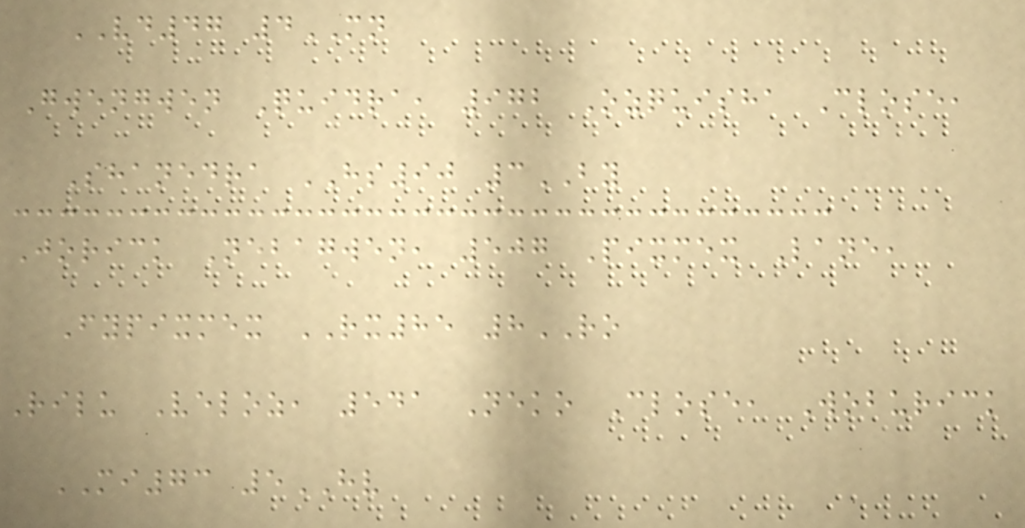VD47 4MN
Gwengwen Quidra, 972 Ozquisha Close,
Shanedra HS90 3BY
Jorick Nebagwen, 507 Pixmex Lane,
Fypixmex RX85 8RO
Rilu Veloz, 541 Neko Close, Woburick
MI73 5HV
